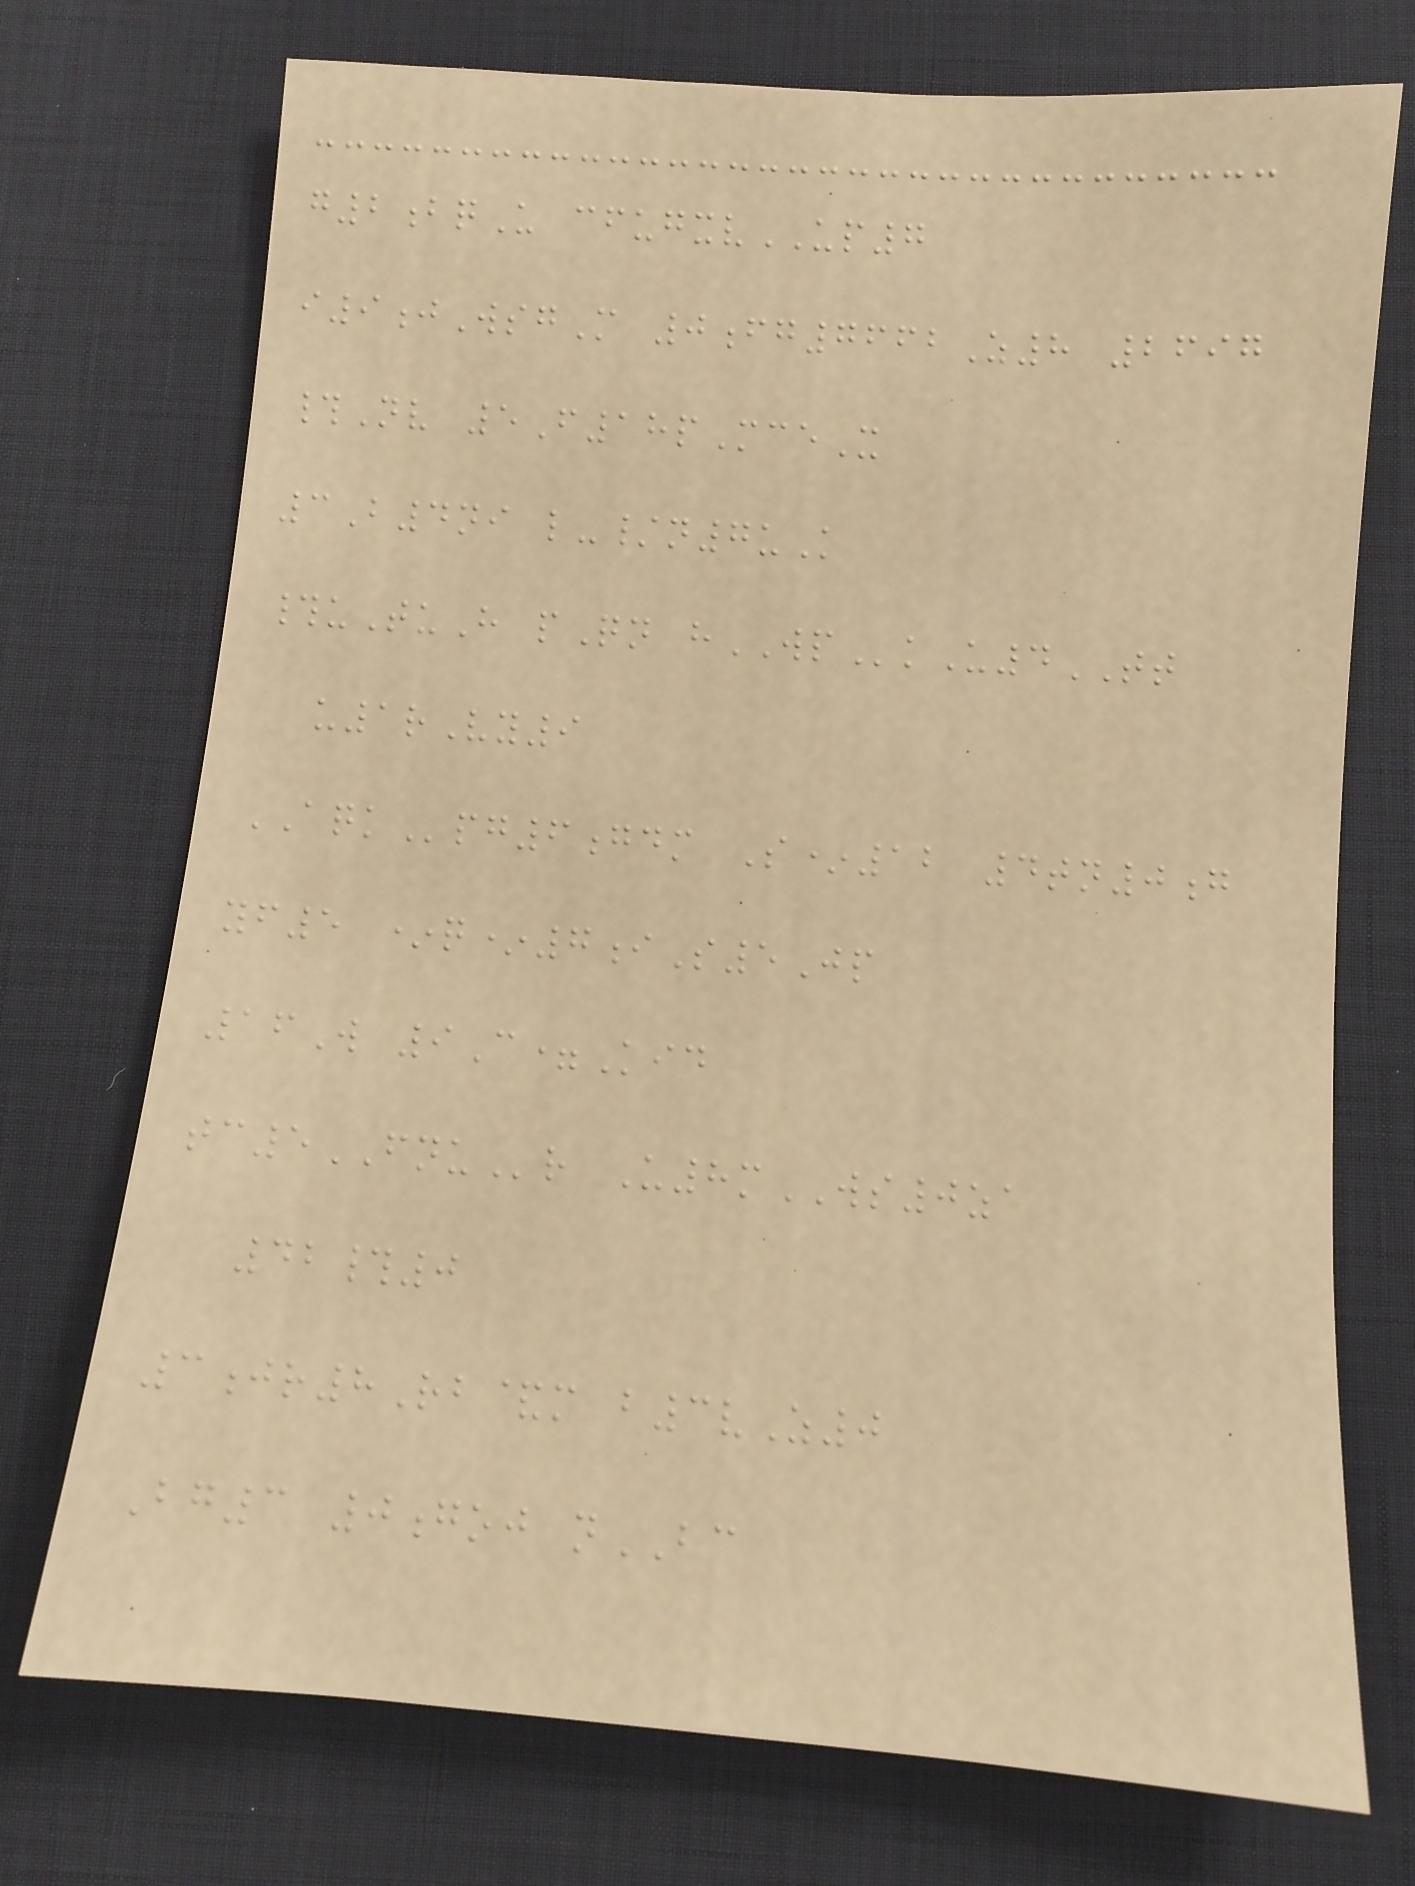g2bqU cfugxvUP7
i9jWsgM 0fg7662Z8 2697
#Nv 5F18pMceX
3B4ni l-/n7uK
#uTuH pQn hWPkU4TT
u1rVy9
AQKpg6gdm S*12 4tn0g
yf5 *q*7iS5Jp
16W 9C=Kid
tc5FNUr U8mWS0za
42#0
3jr8Rb&m b3vZ0
Bg3 0goj nBC
